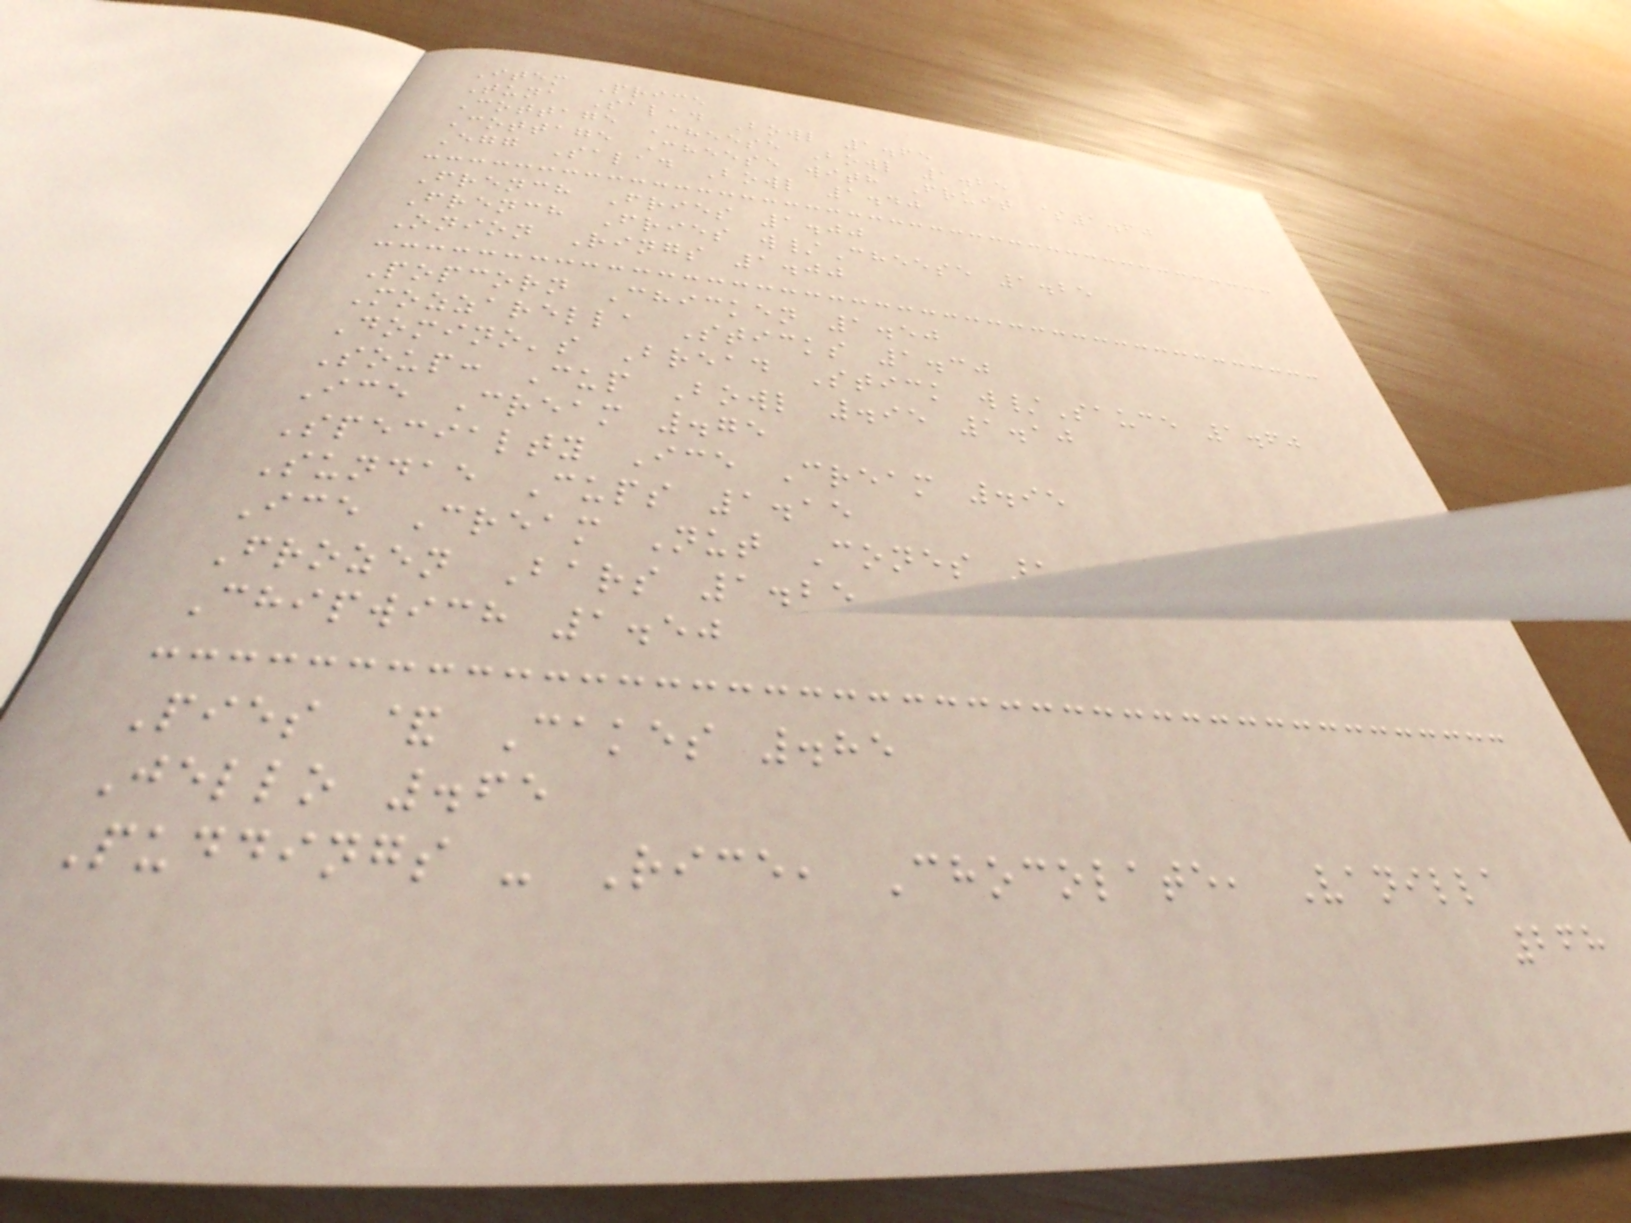Item Price
Tuna Salad Bowl 1.65
Cottage Cheese Bowl 1.25
Cottage Cheese with Fruit $1.60
Egg Salad Bowl 1.40
French Fries 1.00
French Fries w/Cheese 1.25
Onion Rings 1.00
Popcorn Chicken 1.50
Mozzarella Sticks 1.30
Domino's Bread Stick w/Sauce 1.60
Soup: Cup Bowl .95 1.10
Ice Cream .75
Specialty Ice Cream .95
Sundae Cups 1.15
Ice Cream Nut Cones 1.00
Frozen Bars 1.25
Chipwich 1.50
Pies & Cakes .85
Jello .65
Puddings - Rice, Chocolate, Vanilla
268
